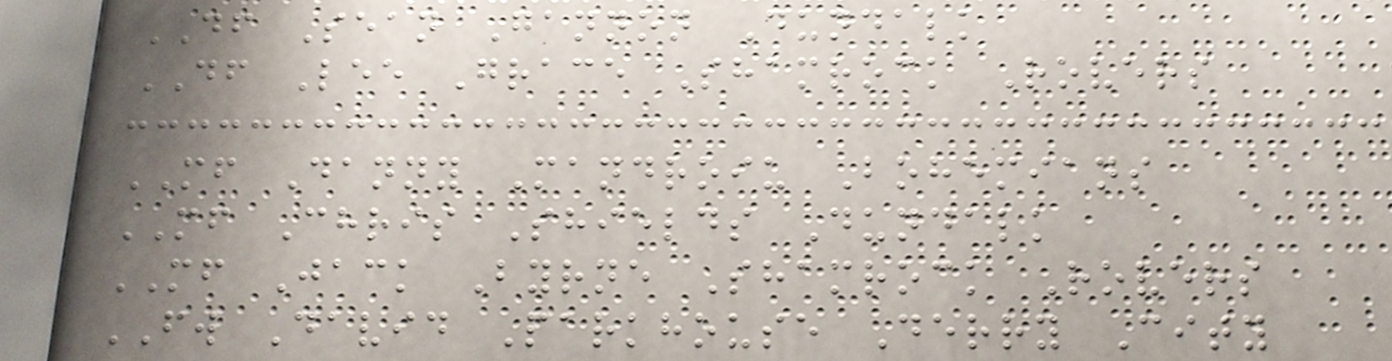DF Sean Gannon Dundalk
DF Lee Grace Shamrock Rovers
MF Danny Mandroiu Bohemians
MF Chris Shields Dundalk
MF Jack Byrne Shamrock Rovers
FW David Parkhouse Derry City
